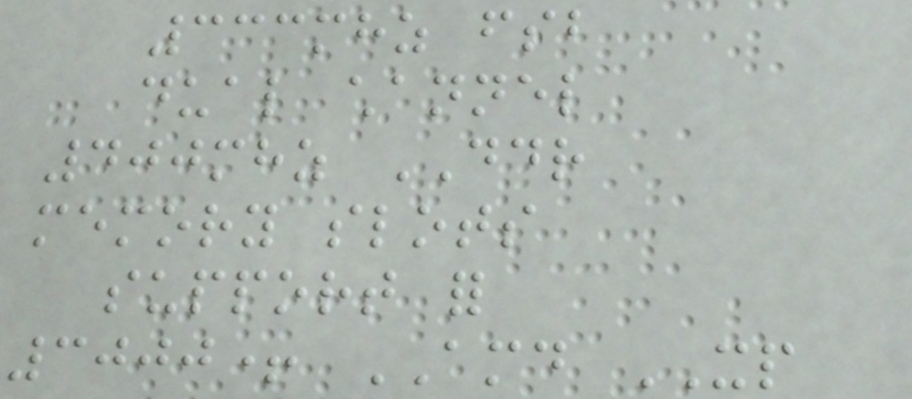333mhz fsb
dual channel
400mhz DDR
memory slots
support for
3000+ AMD XP
